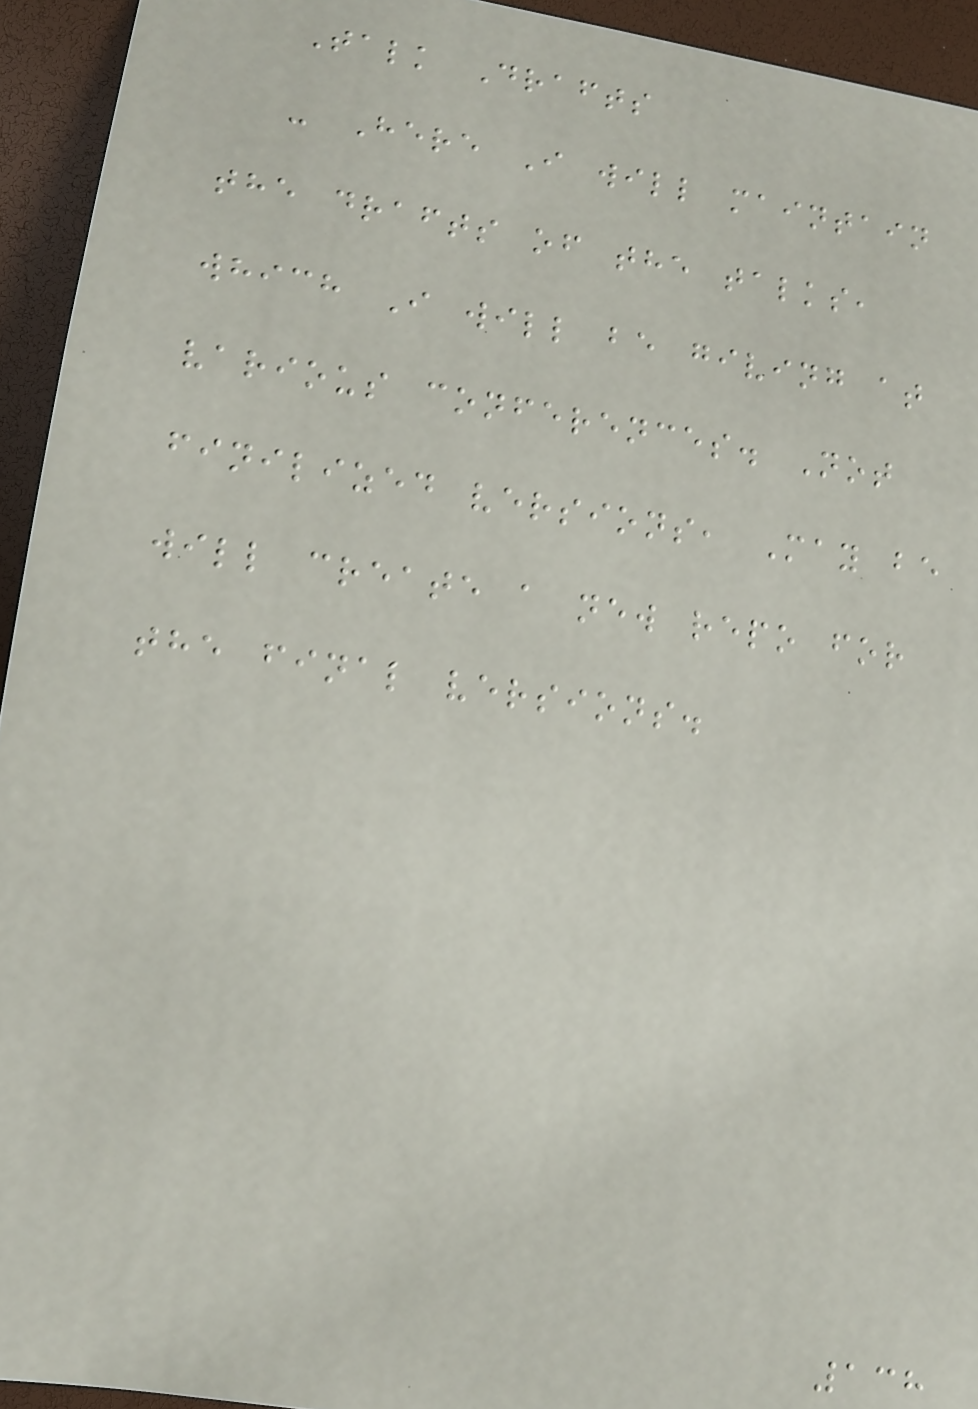Talk Drafts
- Here I will maintain
the drafts of the talks,
which I will be giving at
various conferences. Not
finilized versions, May be
will create a new repo for
the final versions.
138
